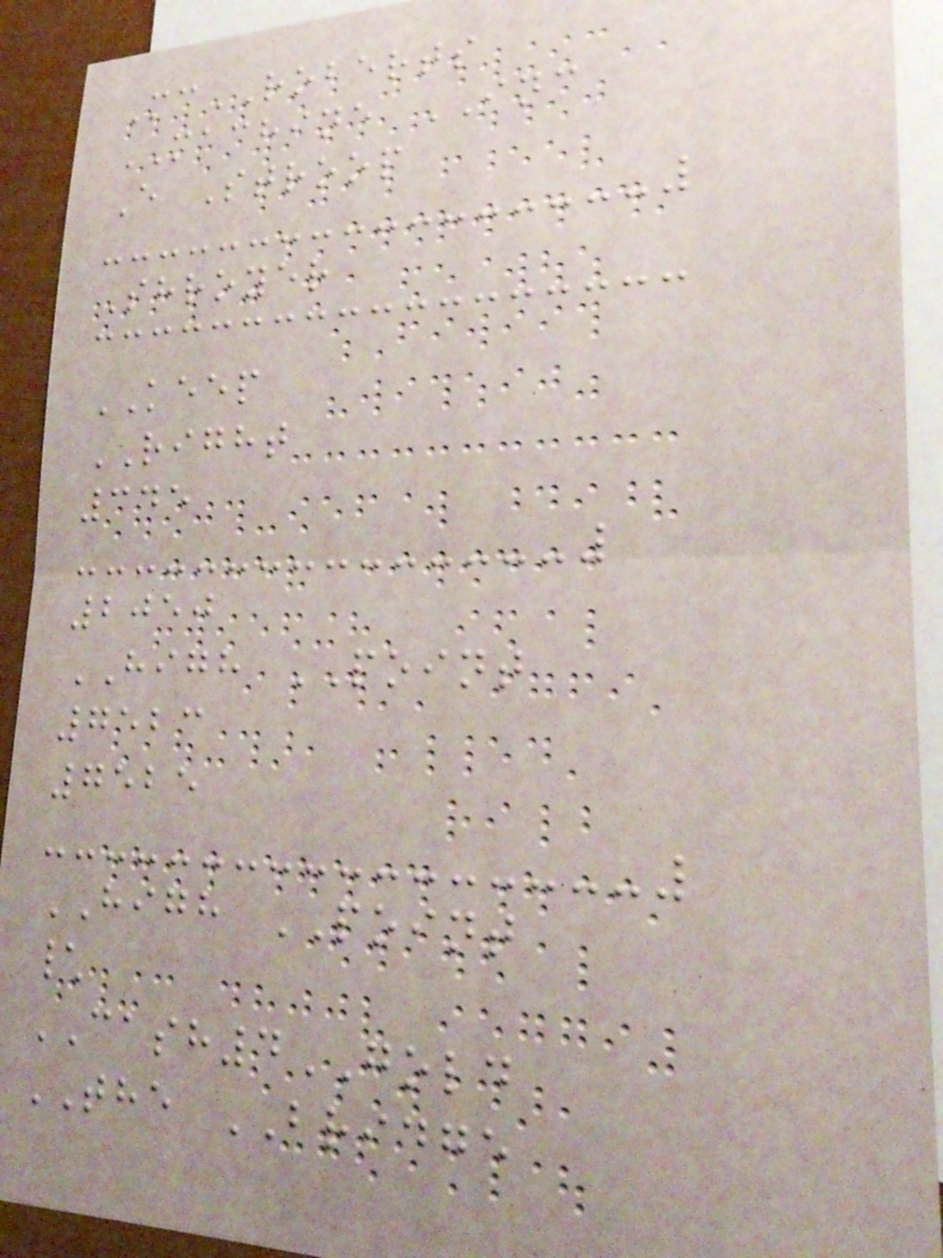McROBERTS
MACHINE INC
E Stroop
Shroyer
KEEP
RIGHT
345
2050
HIGH POINT
7523
7525
HIGH POINT
\
CASH4GOLD
THE BRIDGE
